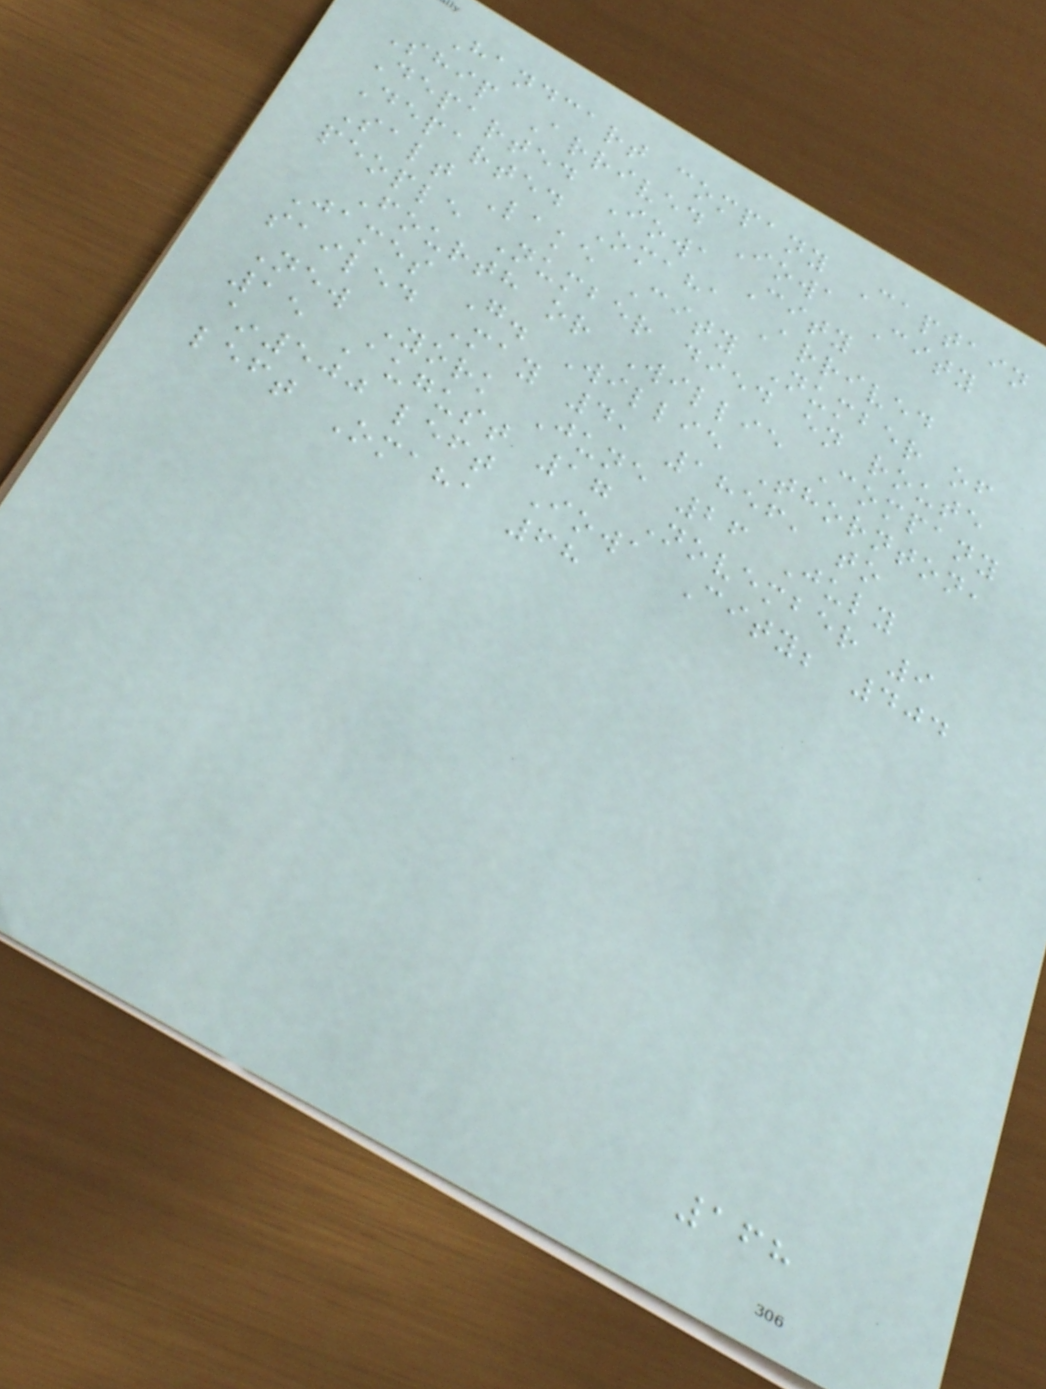Handcart company Captain
Ship Arrived Iowa City
Departed Iowa City
Departed Omaha Arrived
Salt Lake City Number of
people Number died en route
Fourth or Willie Company
James G. Willie Thornton,
sailed May 4, 1856, to
New York June 26 July
15 August 17 November 9
~500 left Iowa City; 404
left Omaha 68
168
